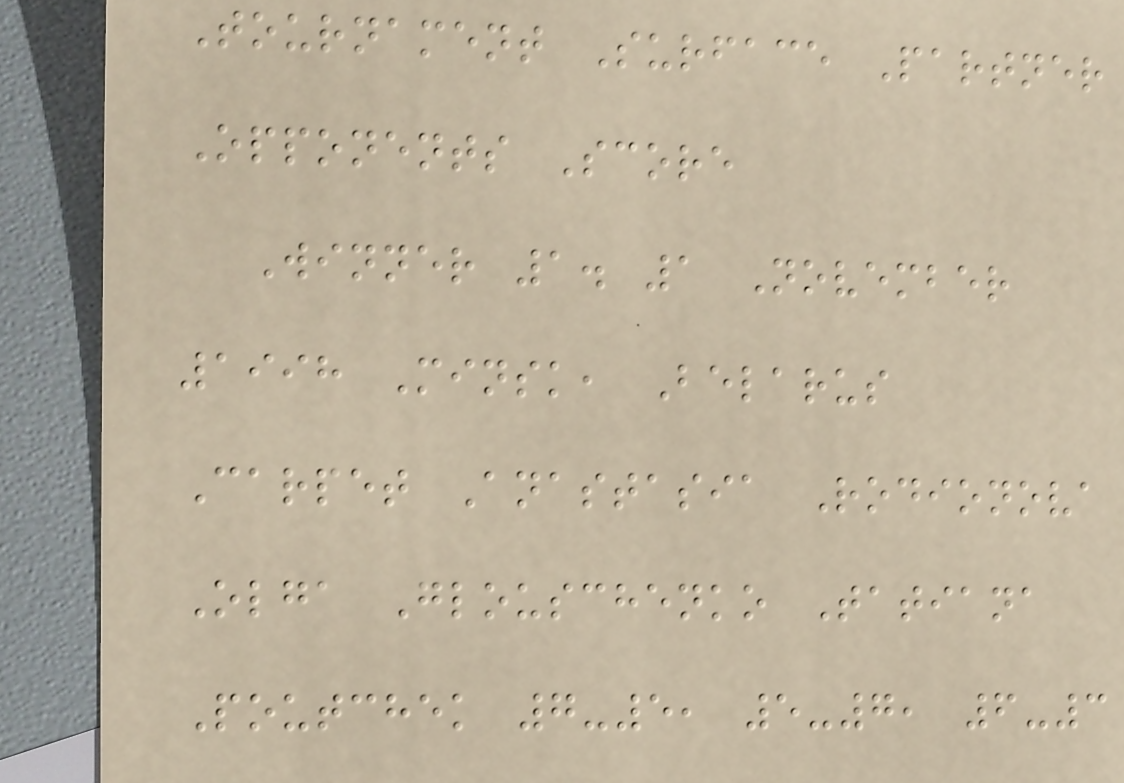Tournament Surface Partner
Opponents Score
Winner 1. 1 November
1998 Minsk, Belarus
Carpet Anastasia Rodionova
Olga Glouschenko Tatiana
Poutchek 7-5, 5-7, 6-3
